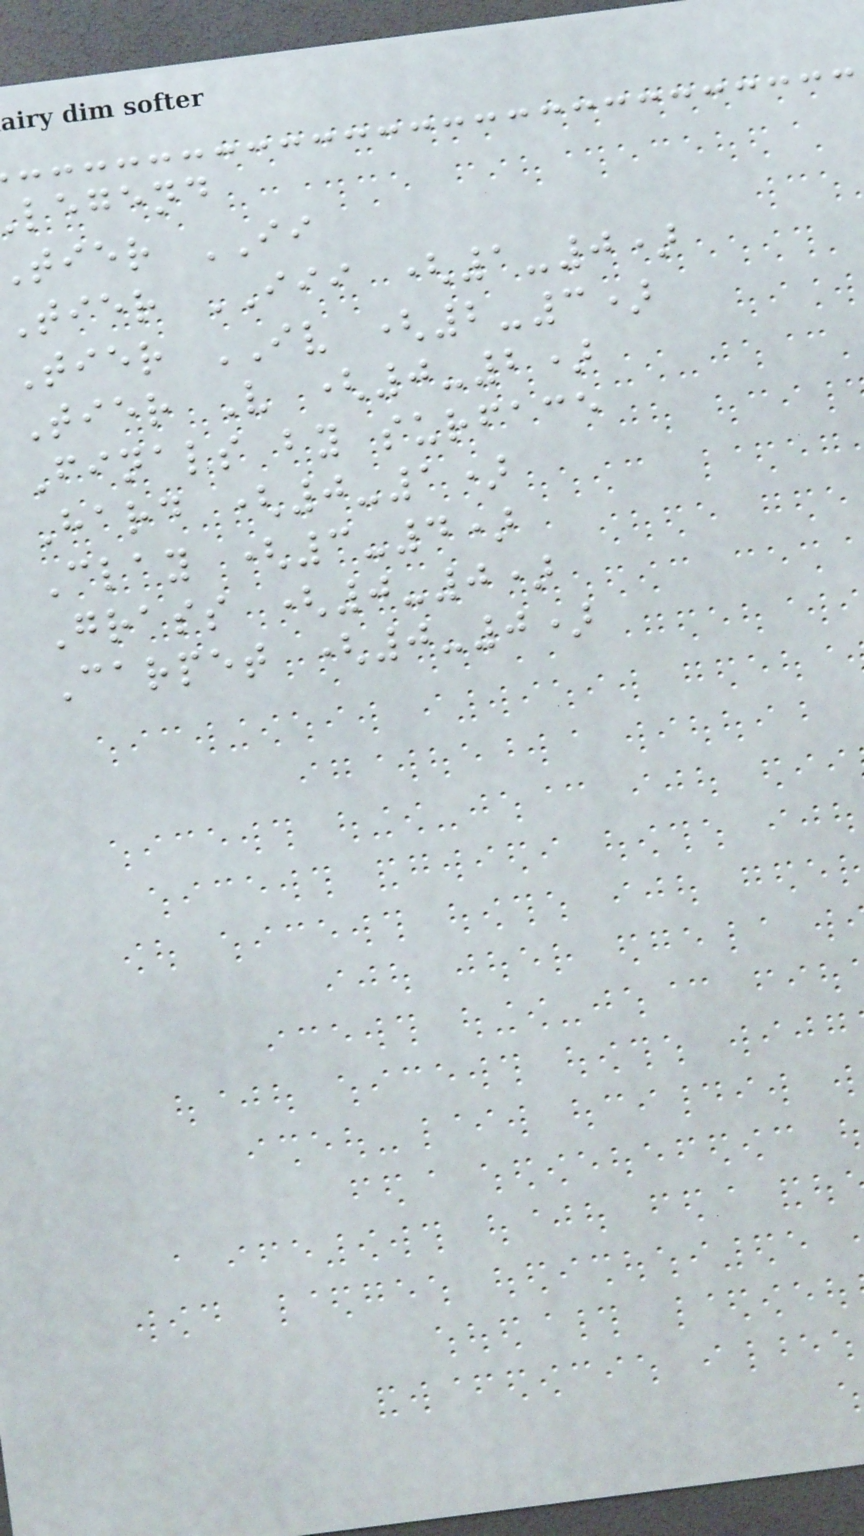legend
tier II
Tier III (1-0)
Tier IV (2-3)
Tier V (0-2)
Finals by surface
Hard (0-1)
Clay (3-4)
Grass (0-0)
Carpet (0-0)
